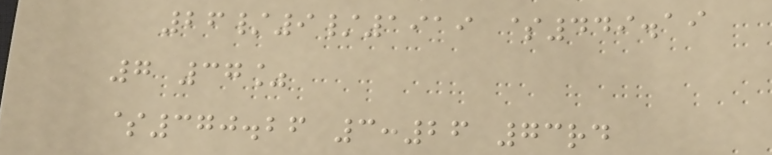26/9/1919 $449.19
7 37%
$370.26 3:26 73rd
